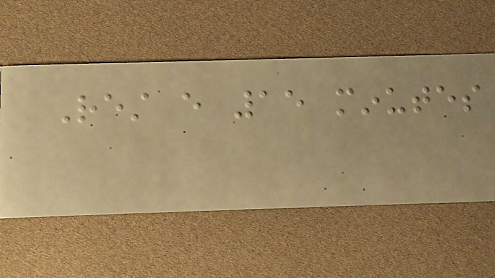Rest every 15 minutes
